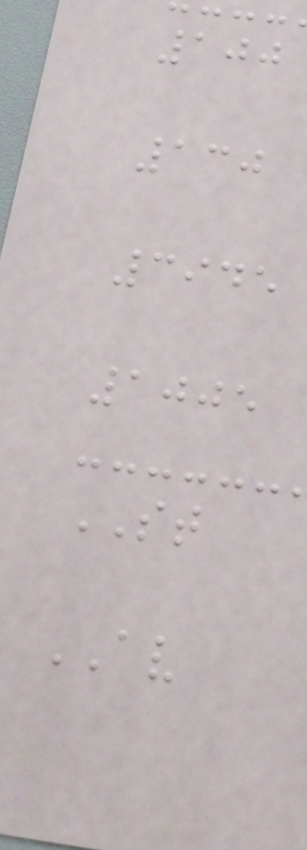100
130
3945
1005
ST
AV
